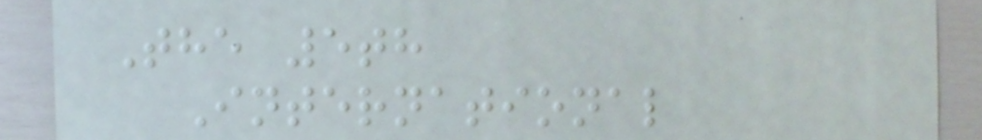The 5th
International
